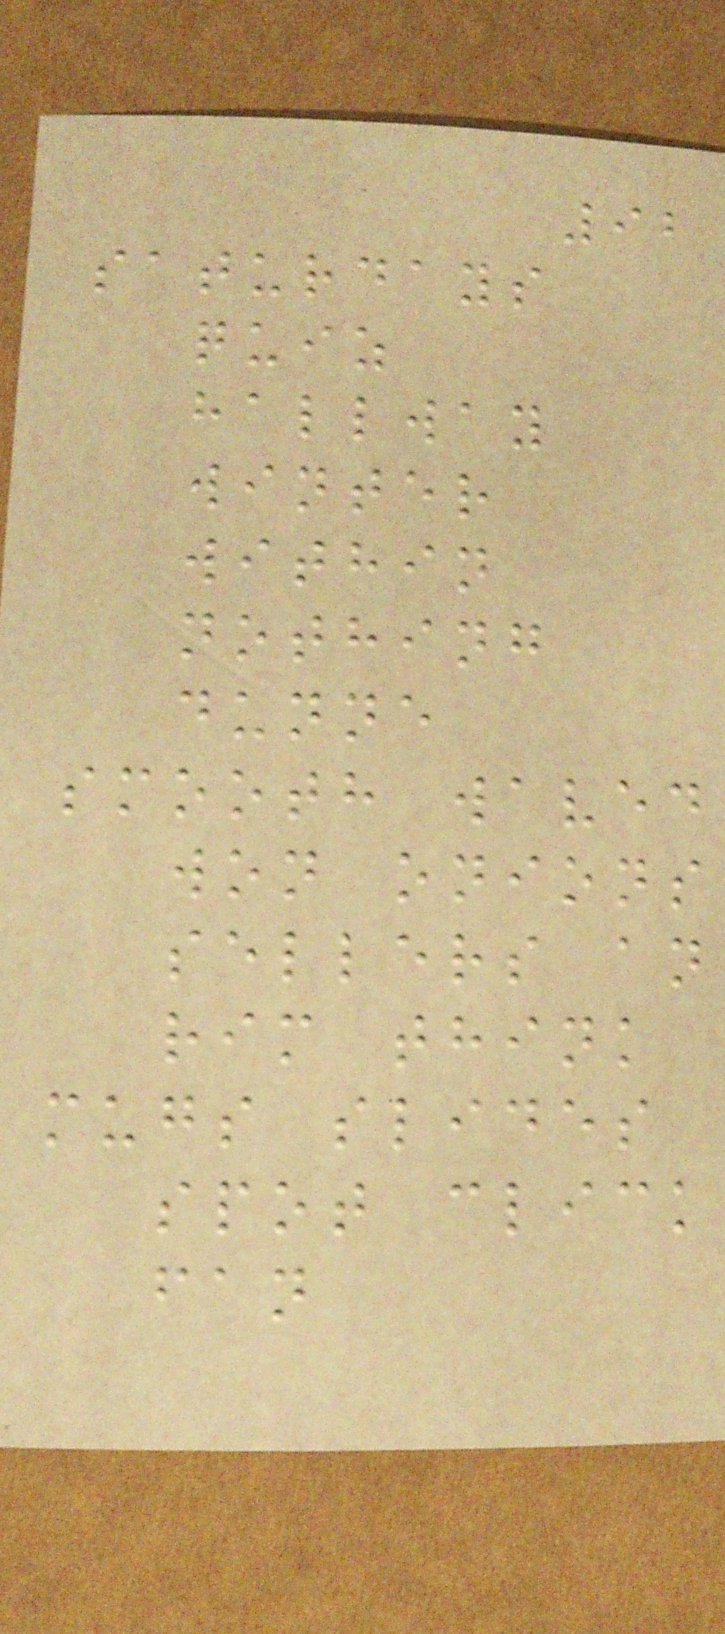92
saturdays
quiz
hallway
winter
within
nothing
dunne
smooth waved
won onions
sellers an
rim think
mugs slides
spot click
fan
